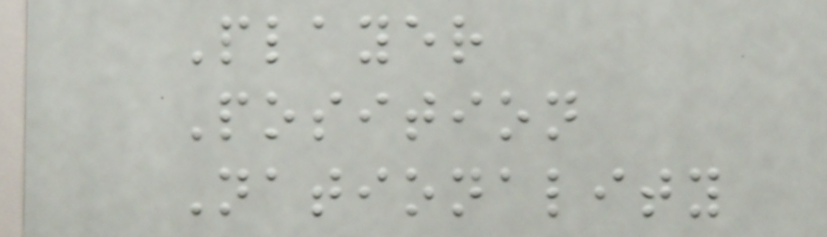Player
Position
Nationality
